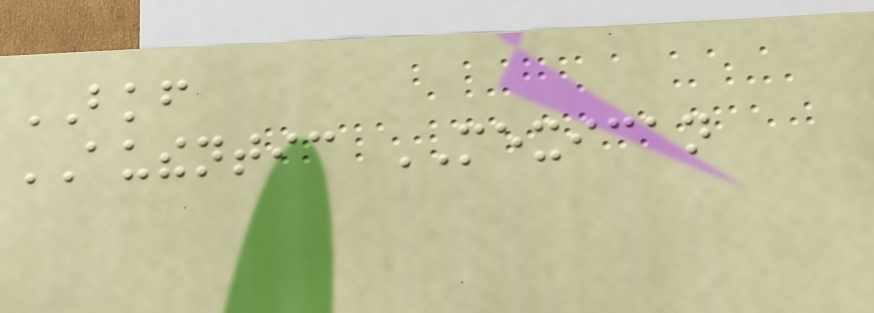BKF
AUTHENTIC MEXICAN
